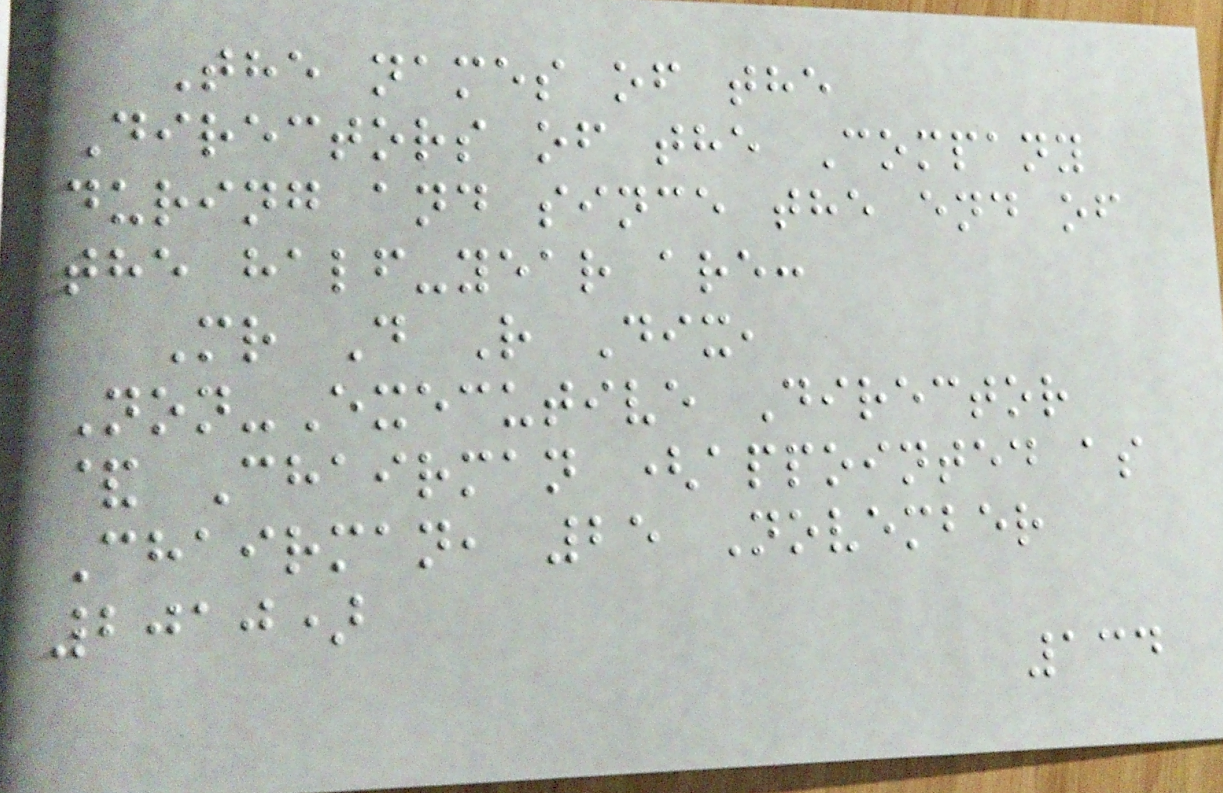The names of the
Directors of the Company
during and since the end of
the half-year are:
Mr D R Dix,
Non-Executive Director
& Chairman (appointed as
Chairman, 25 November
2010)
134
